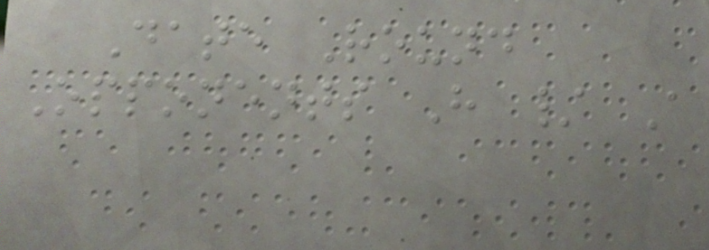Date Round
Opponents H / A
